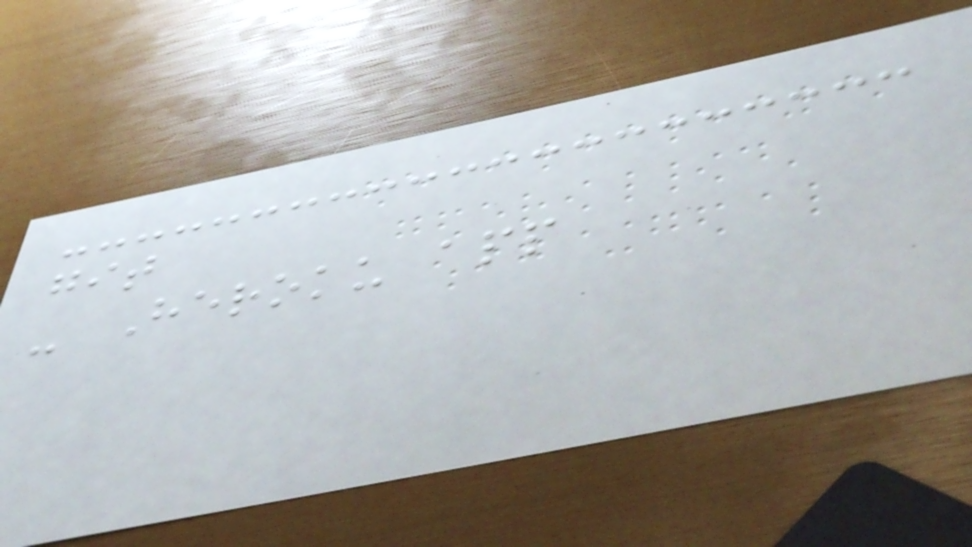git
- Heroku app
